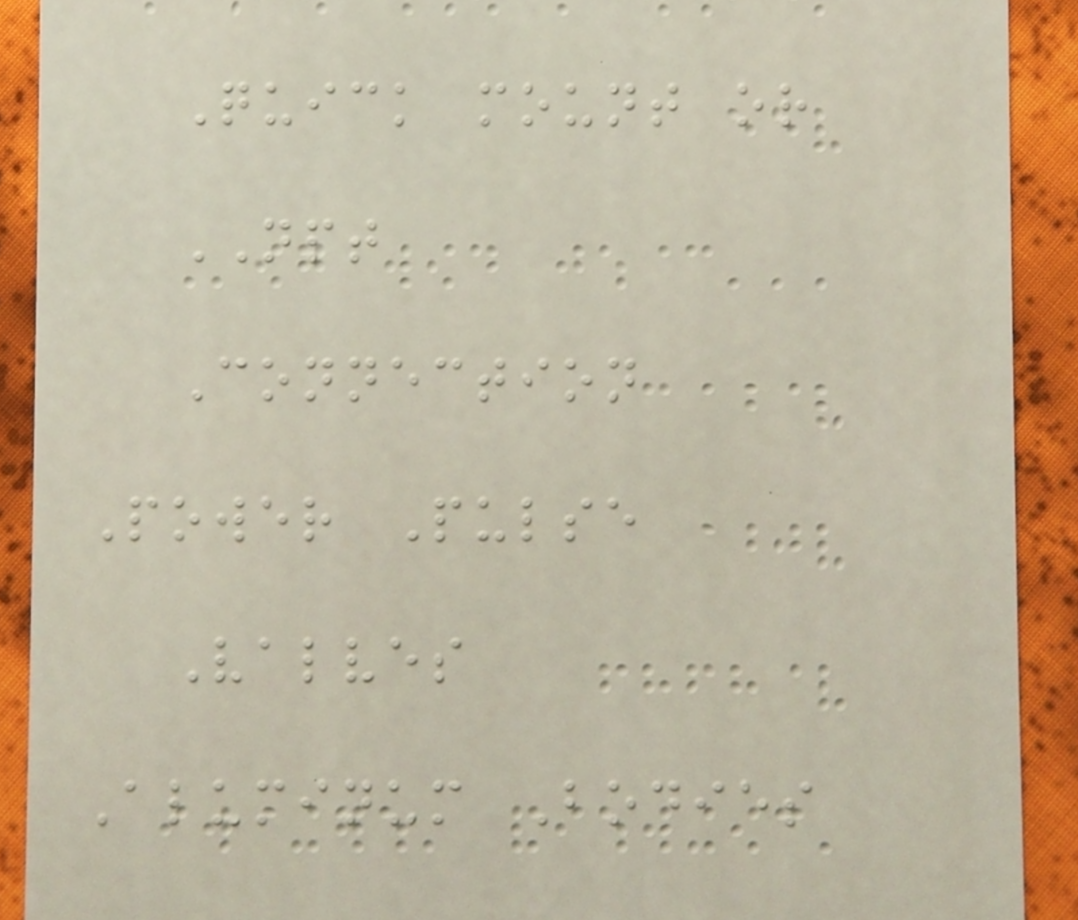Quick mount or
NPT
Connection
Power Pulse
Valves
Aluminum Bodies
